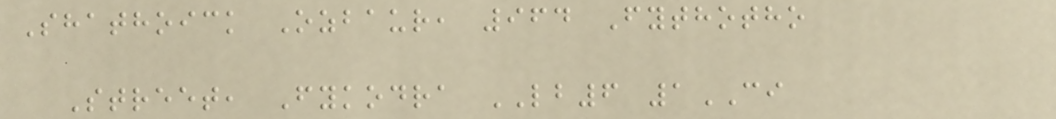Shathoick Ozbaur, 964 Fythotho
Street, Fykodra LB6 1CI
